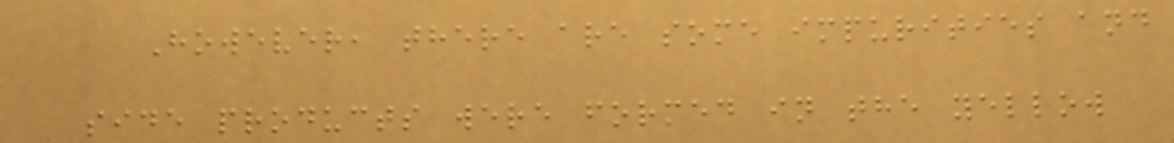However, there are some impurities and
side products were formed in the yellow
